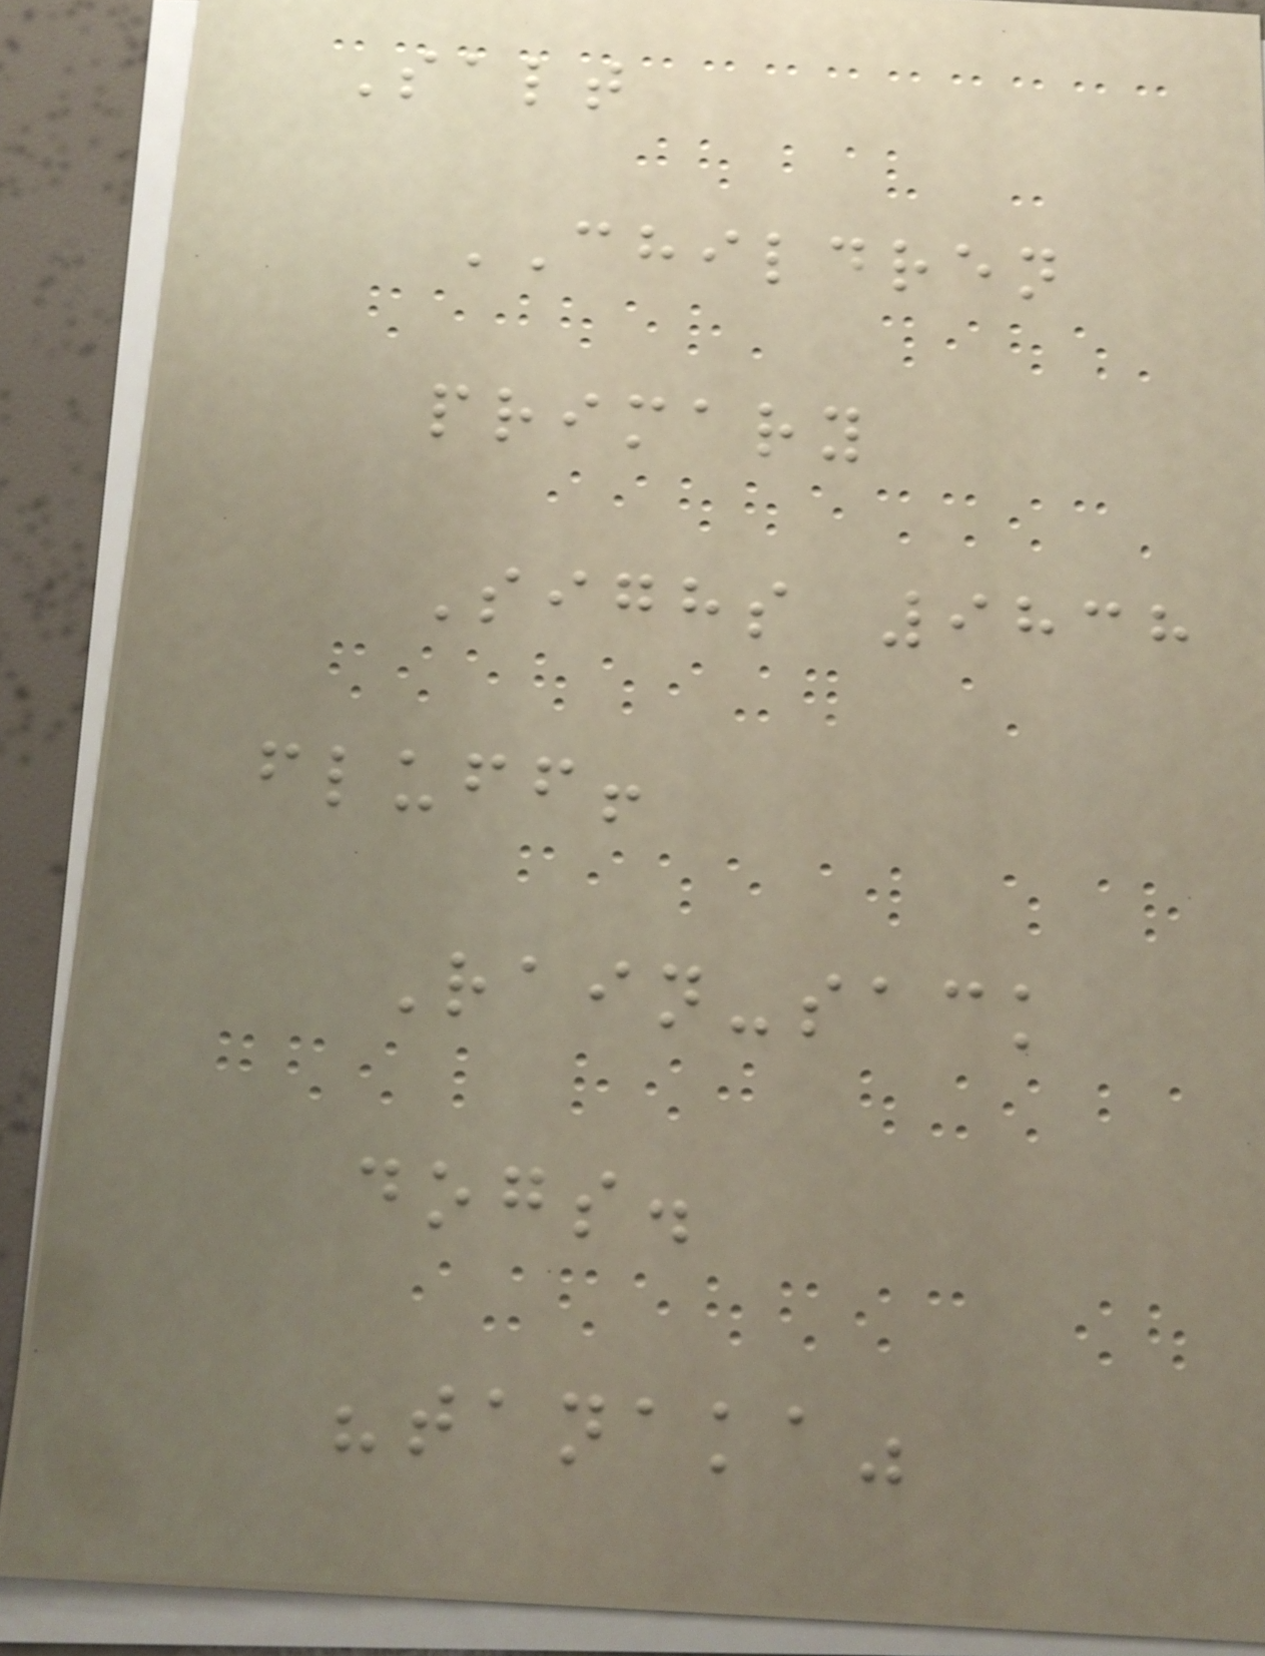Salt
CHILDREN
primary
Sighs 9838
fluff!
Rain-sack
dogs.
"tanaka"
